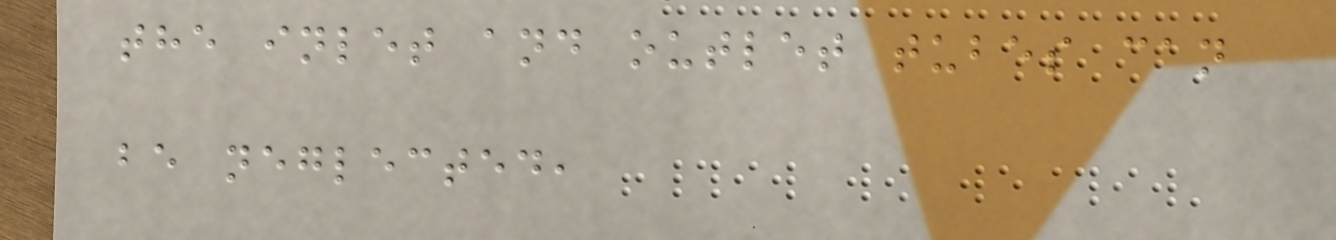the inlet and outlet tubes can
be neglected,
